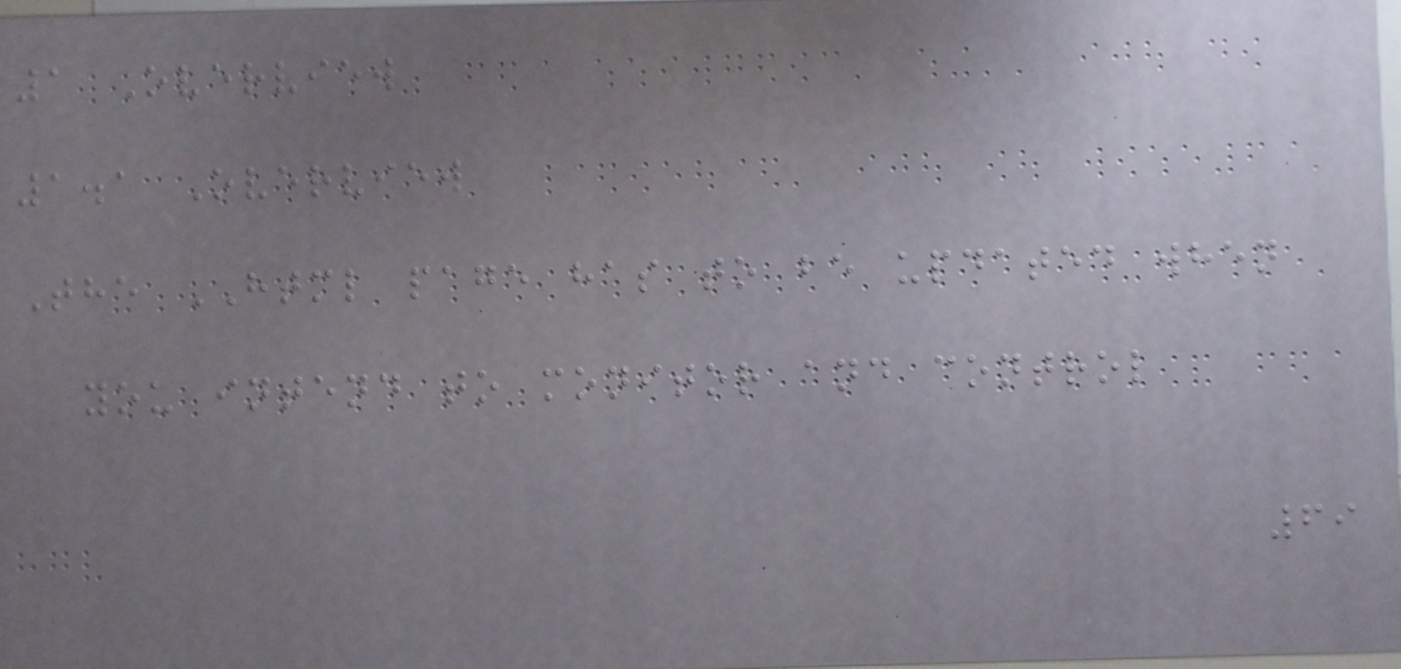1 Overview
1.1 Overview
The HTML page has to be updated when
you intend to monitor and control
69
